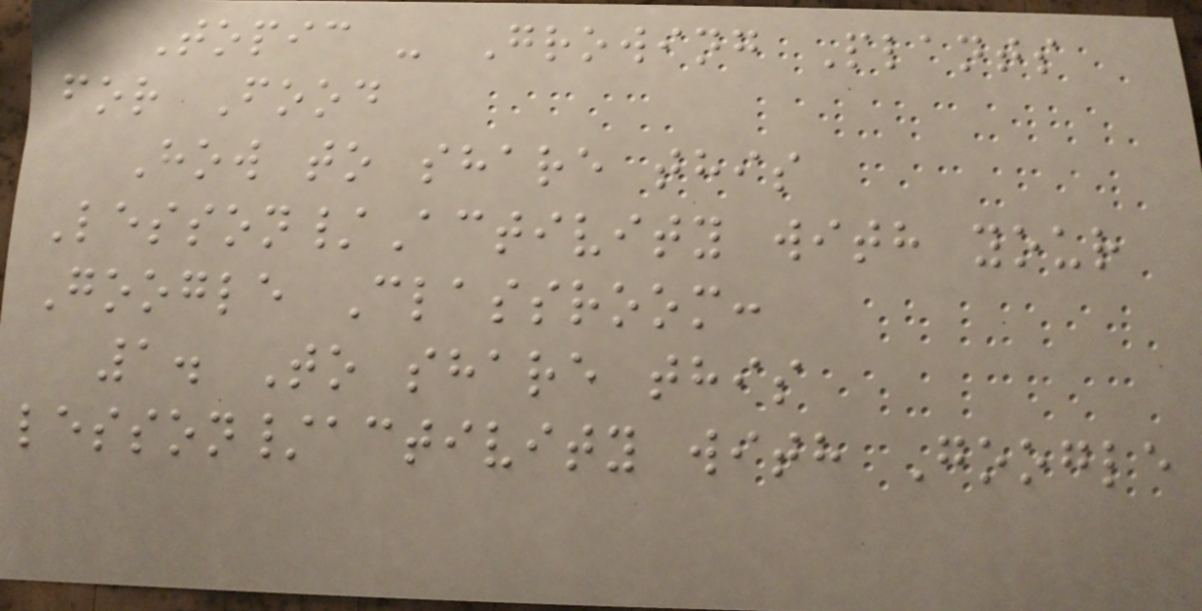Topic - Growing Plants
for Food
How to share this
Lesson/Activity with your
Google Classroom:
1. To share this
lesson/activity with Google
